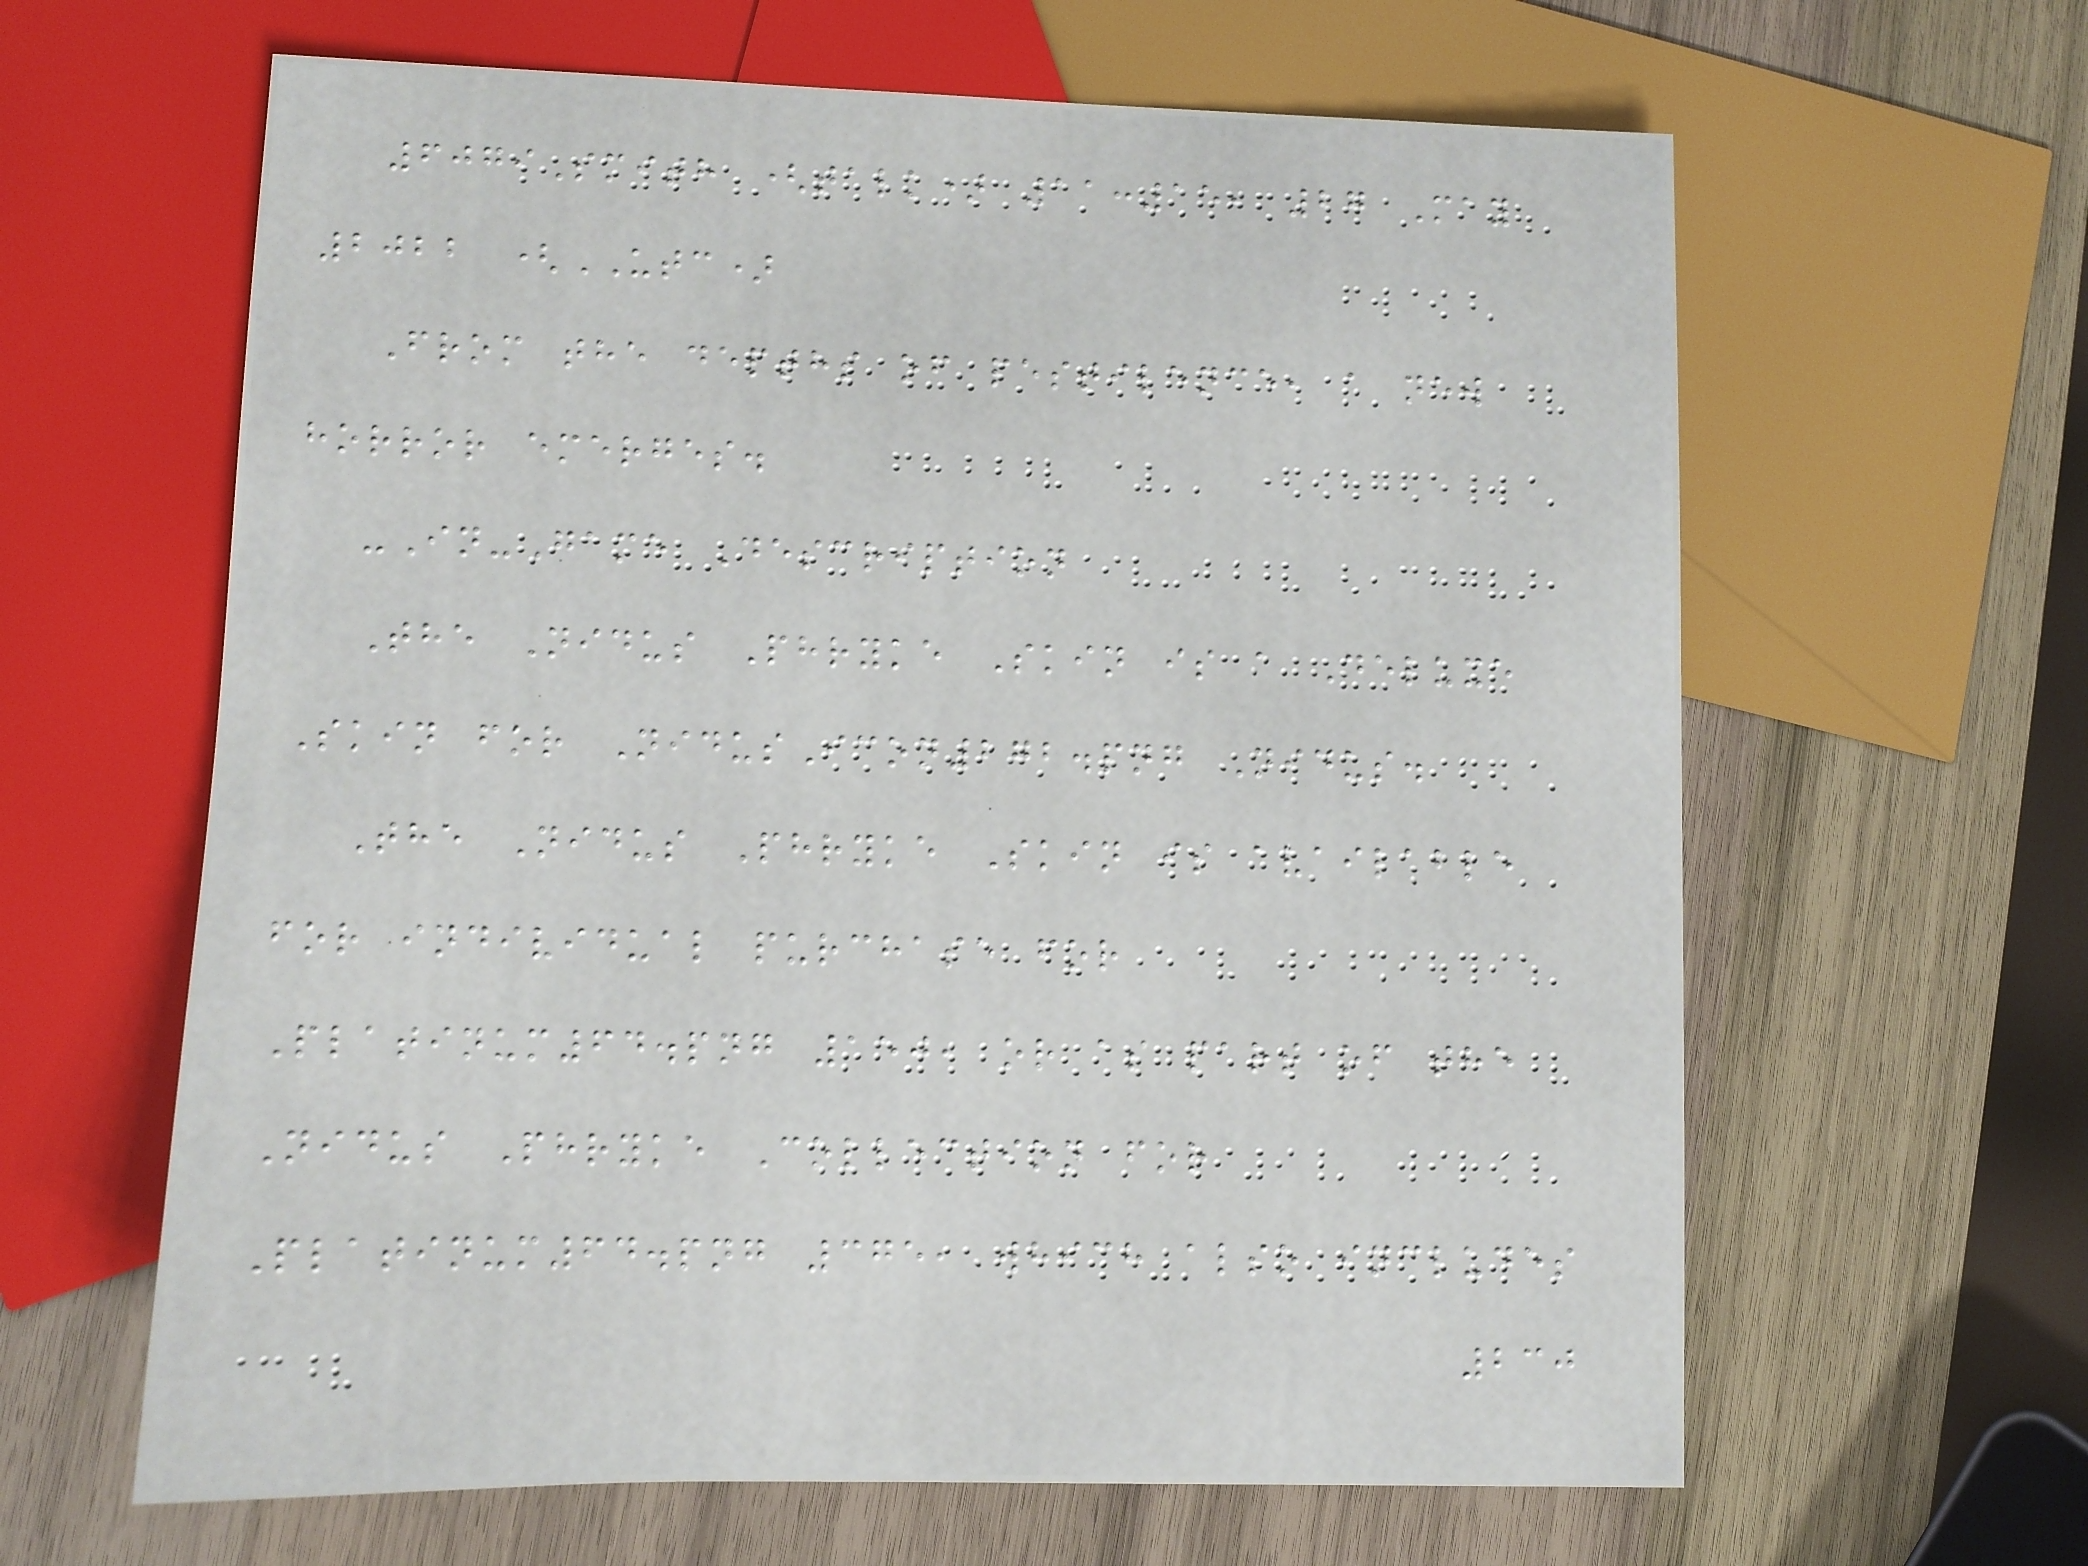6079Smith (talk) 11:15, 27 May
2022 (UTC)
From the depths of pestilence, a new
horror emerges.
-In-Game Description
The Nidus Phryke Skin is a Deluxe
Skin for NidusIcon272.png Nidus.
The Nidus Phryke Skin is available
for individual purchase for
Platinum64.png 150, or as part of the
Nidus Phryke Collection for
Platinum64.png 375, which also includes
230
